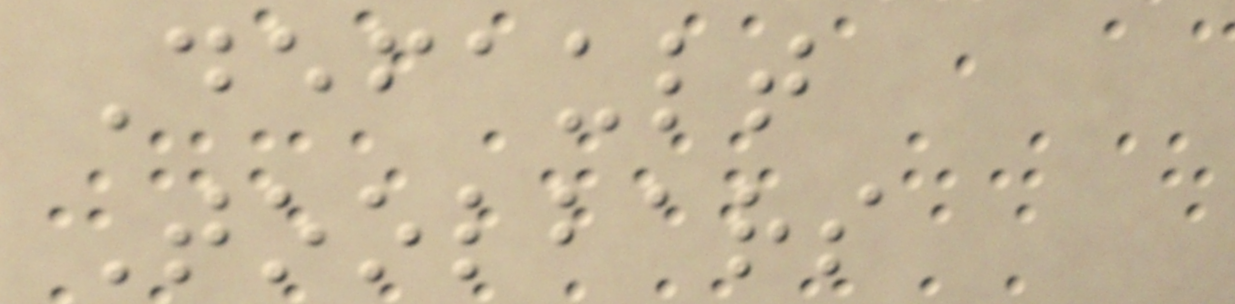Default
Toolbars
